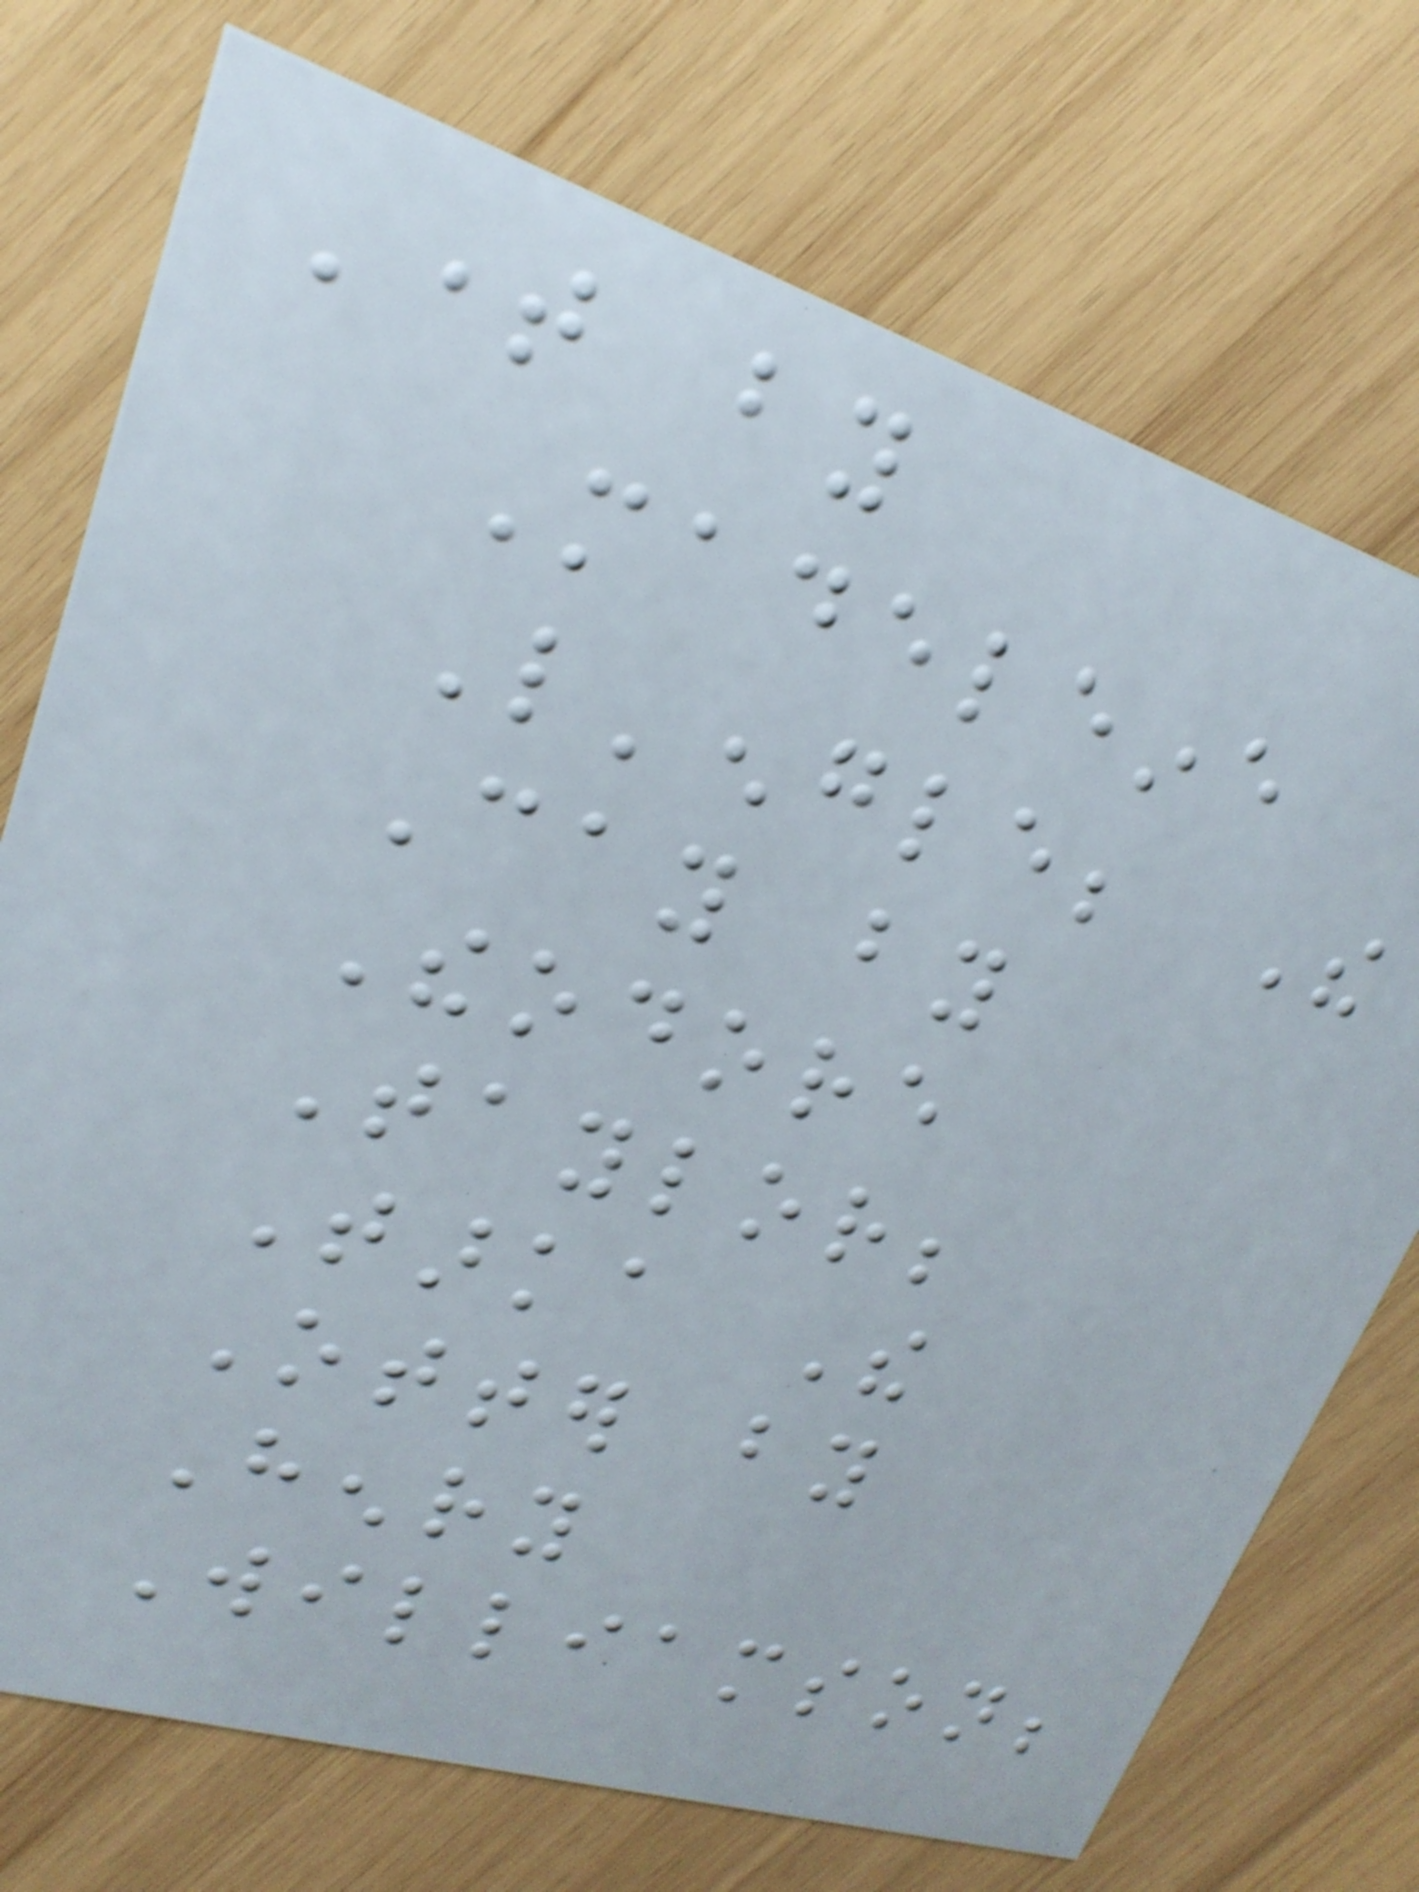Time by
Madeleine
L'engle; The
Cay by
Theodore
Taylor;
Tarka The
Otter by
Henry
Williamson;
